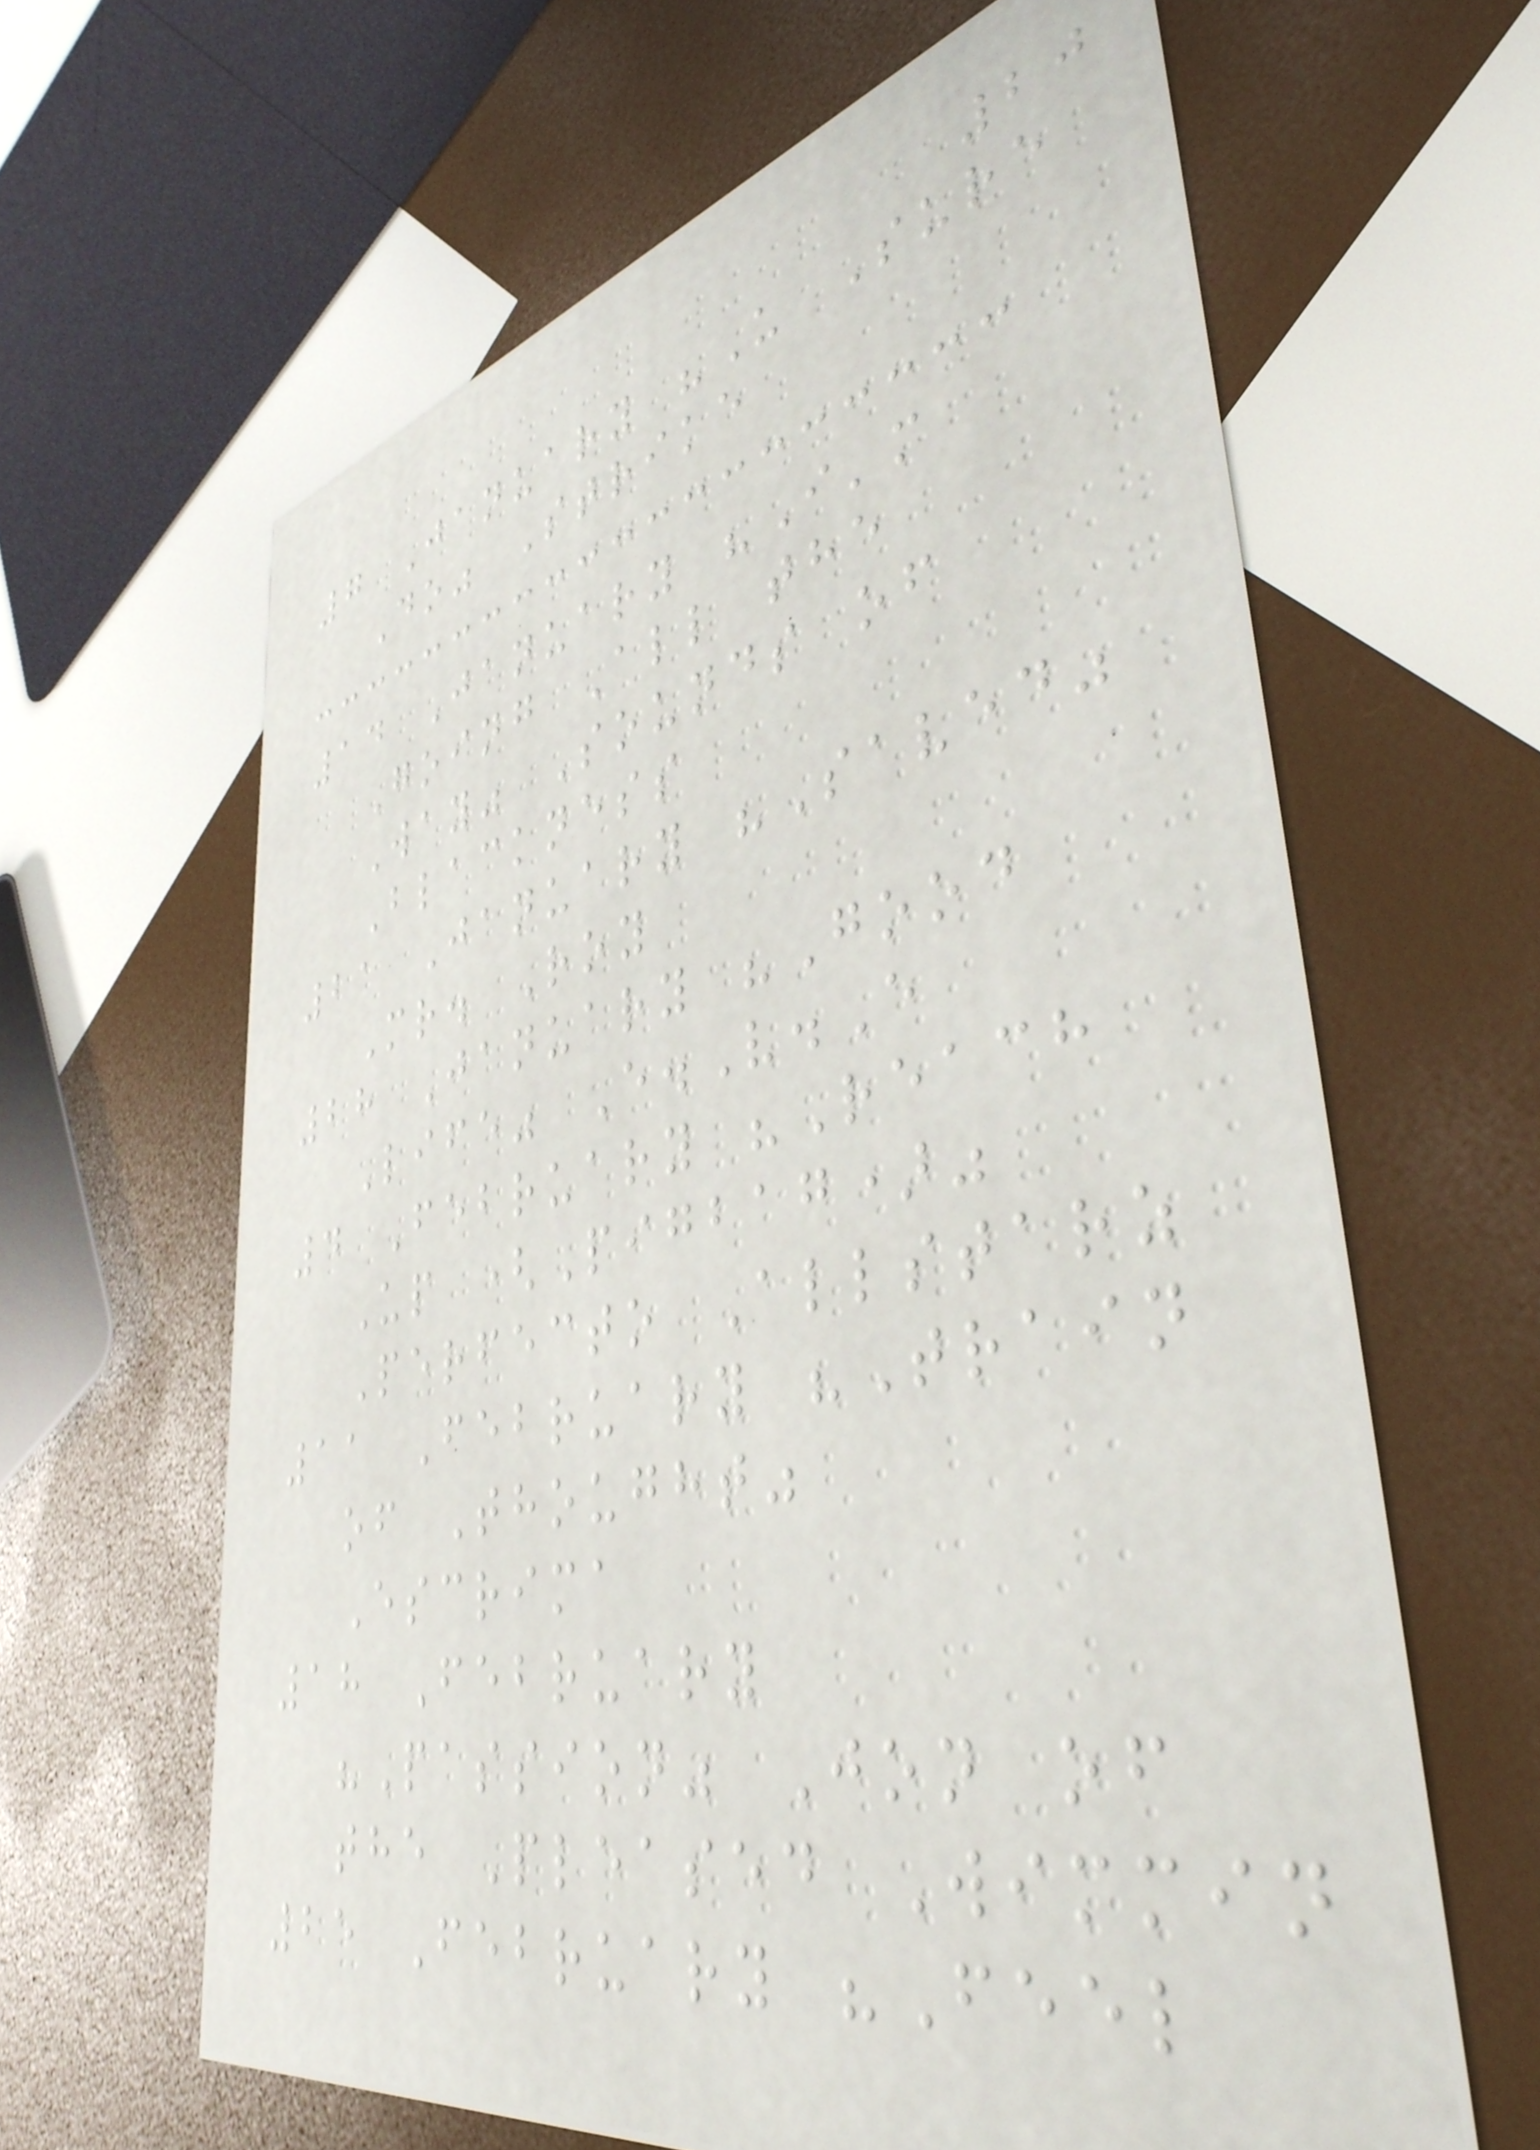20
7 January "U Sure
Do" Strike
14 January "I'm
Going All the
Way" Sounds of
Blackness
21 January "Saved"
Mr. Roy
28 January "Good
Life" E.V.E
4 February "Reach
Up (Pigbag)"
Perfecto Allstarz
11 February "Train
of Thought"
Escrima
18 February
"Passion" Jon of
the Pleased Wimmin
25 February "Feel
